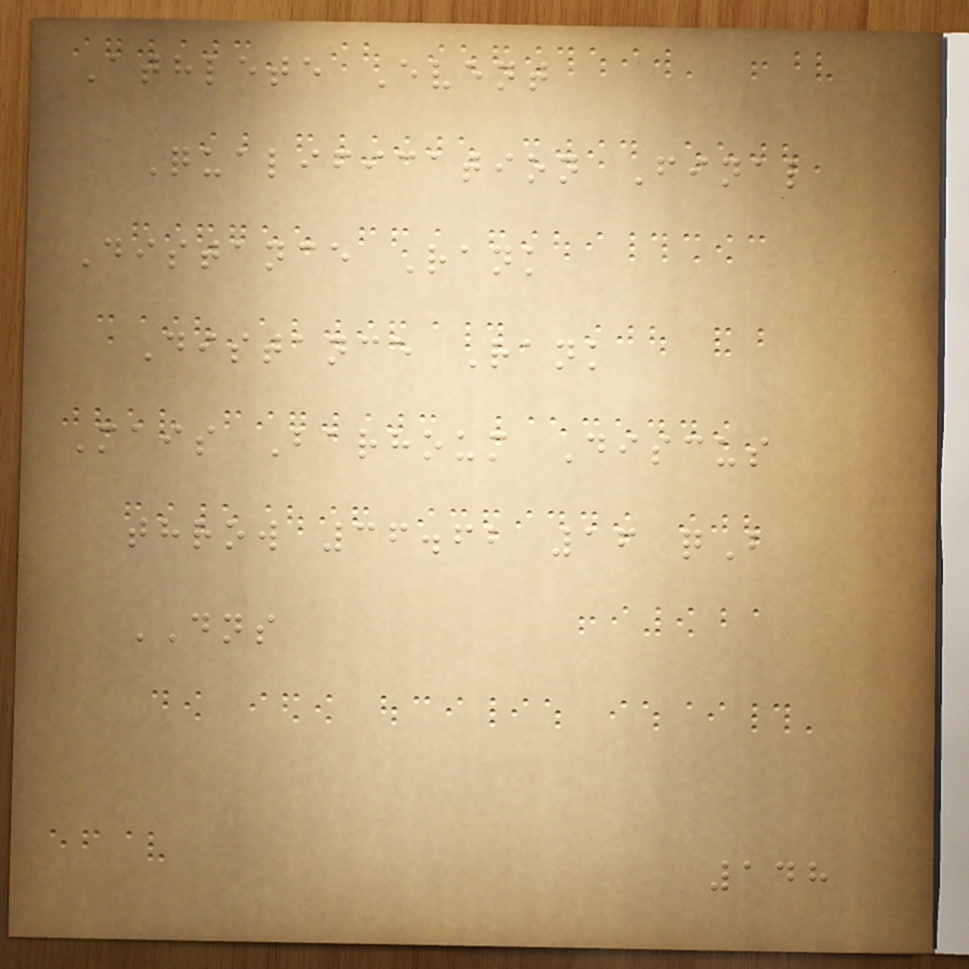Athlete Event
Qualification Final
Distance Rank
Distance Rank
Mais Barhoum Discus
throw 36.62 16 qB
DNS
148
